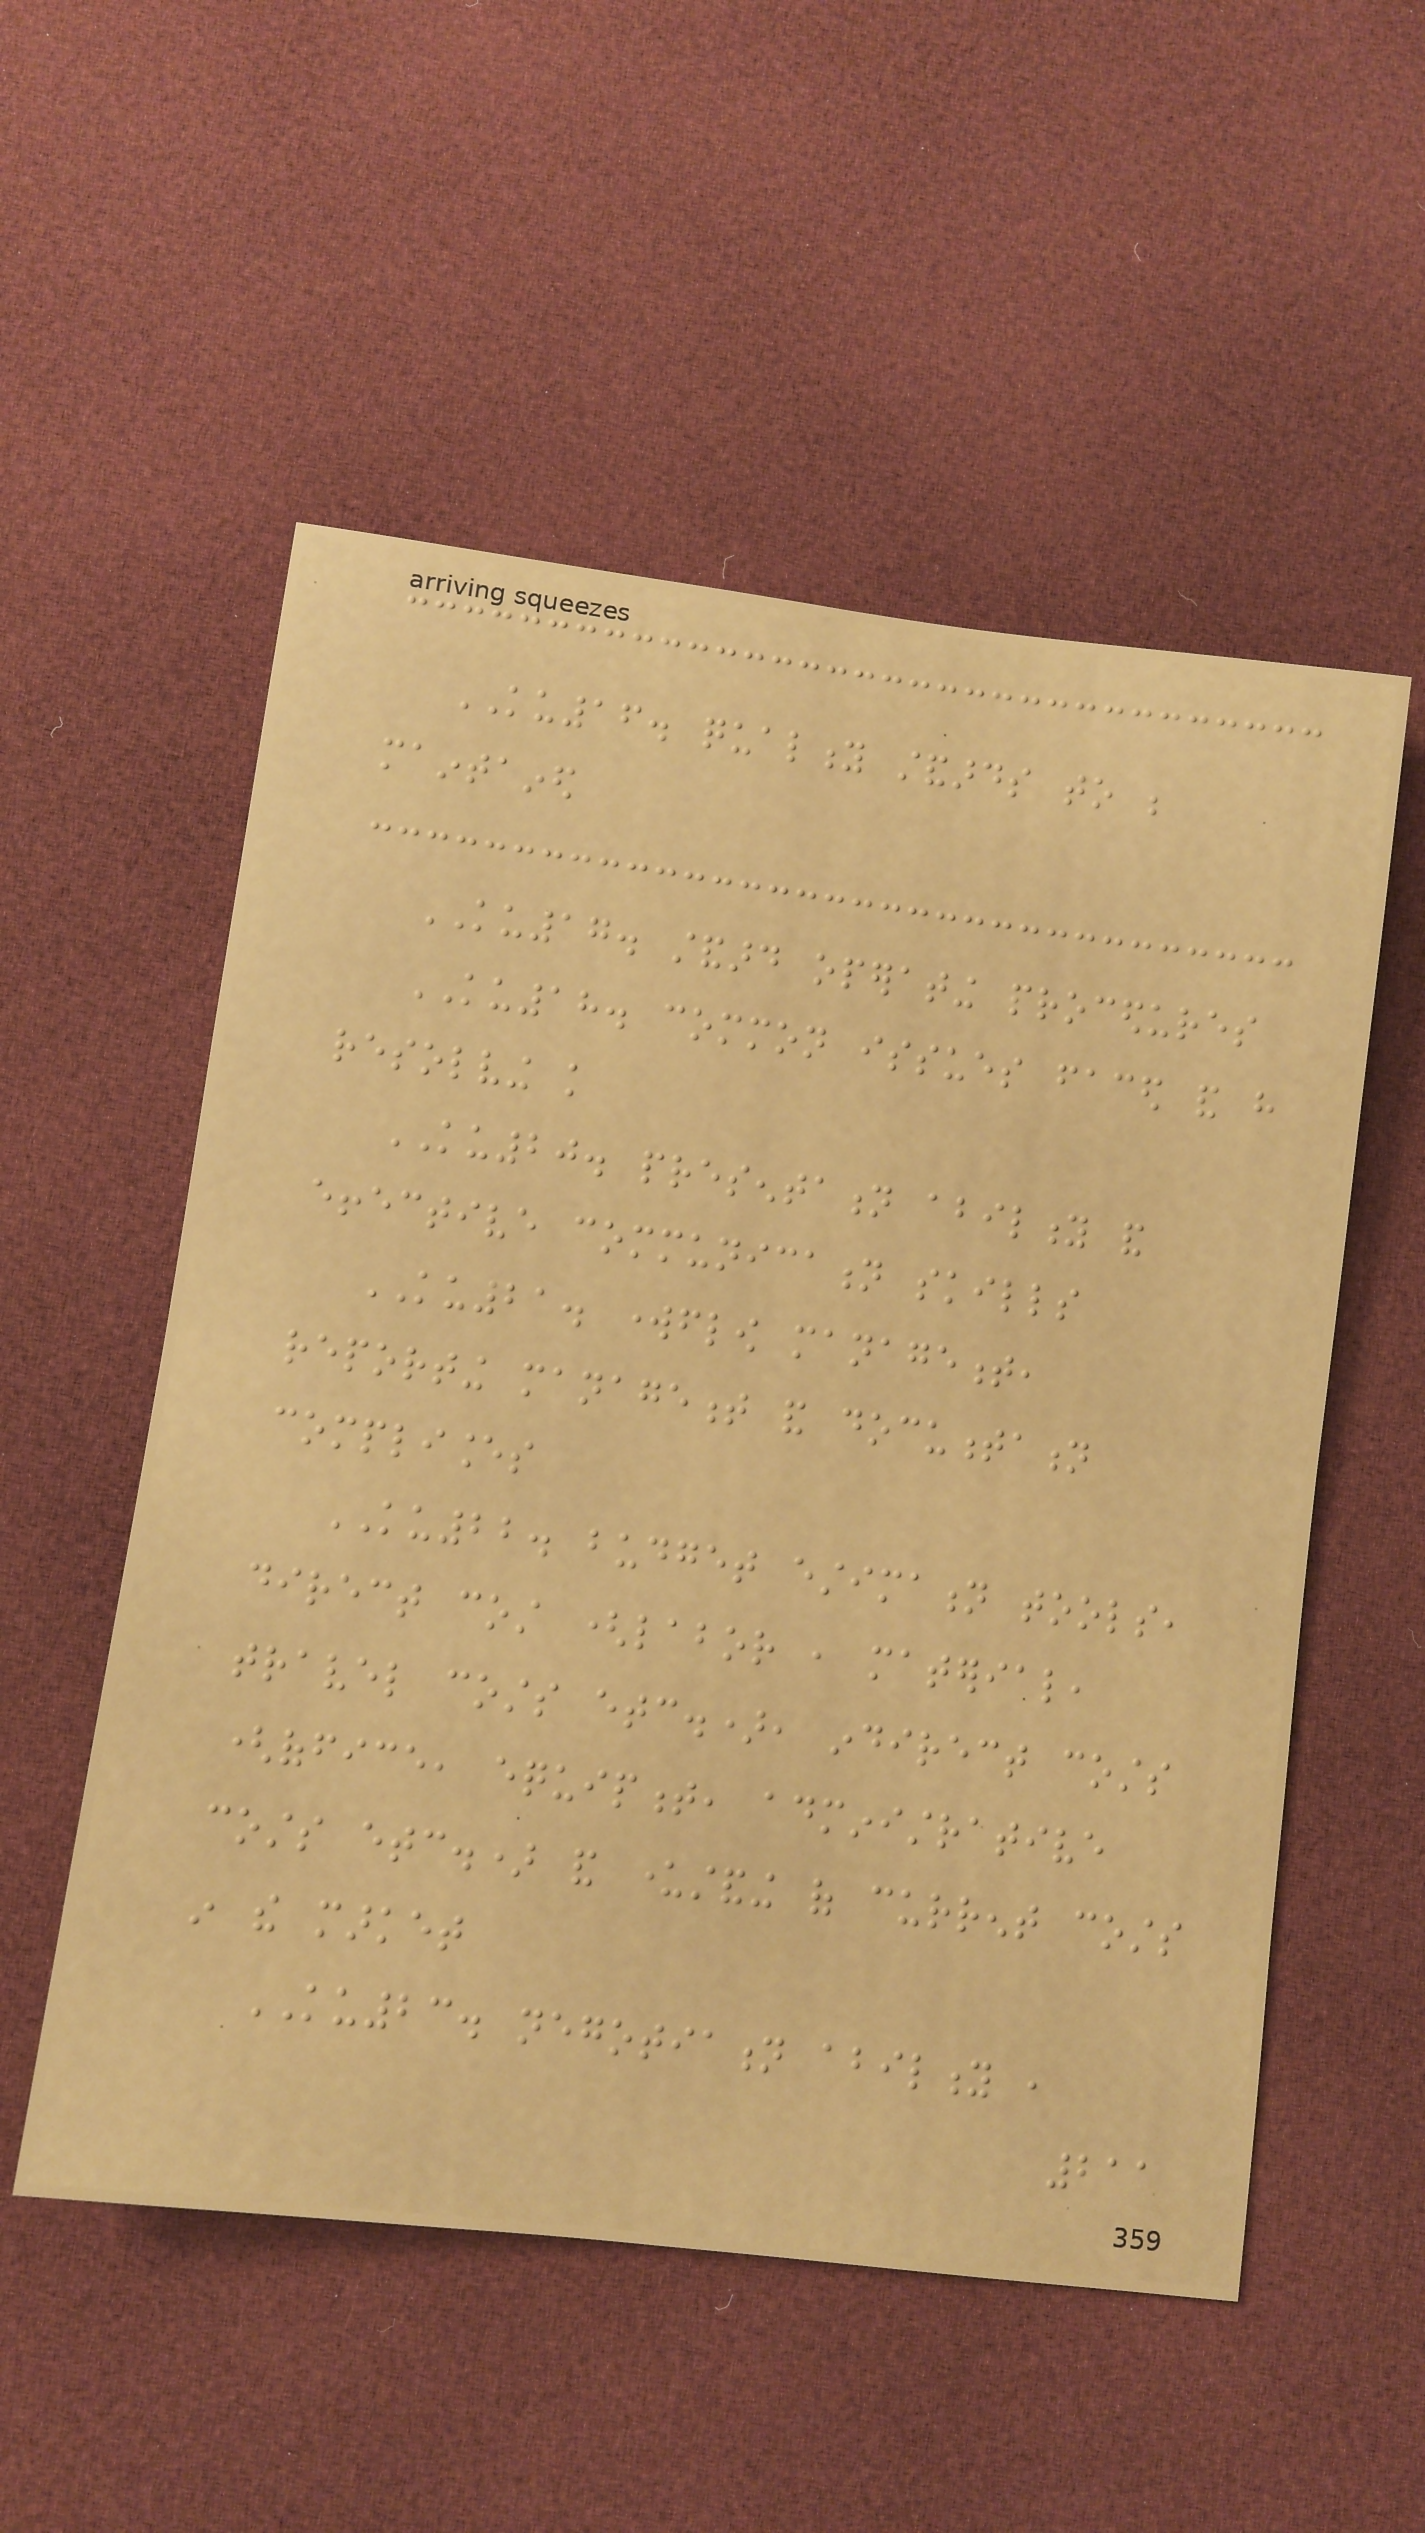KU16. quality standards to be
maintained
KU17. standard operating procedures
KU18. common issues faced and have
resolving knowledge
KU20. presentation ability and
effective communication skills
KU21. workflow management,
reporting management and documentation
compliances
KU22. budget estimation tools,
direct cost (labor , material,
travel costs etc.), indirect costs
(office, equipment, administrative
costs etc.) and understanding of current costs
in the market
KU23. negotiation ability ,
211
